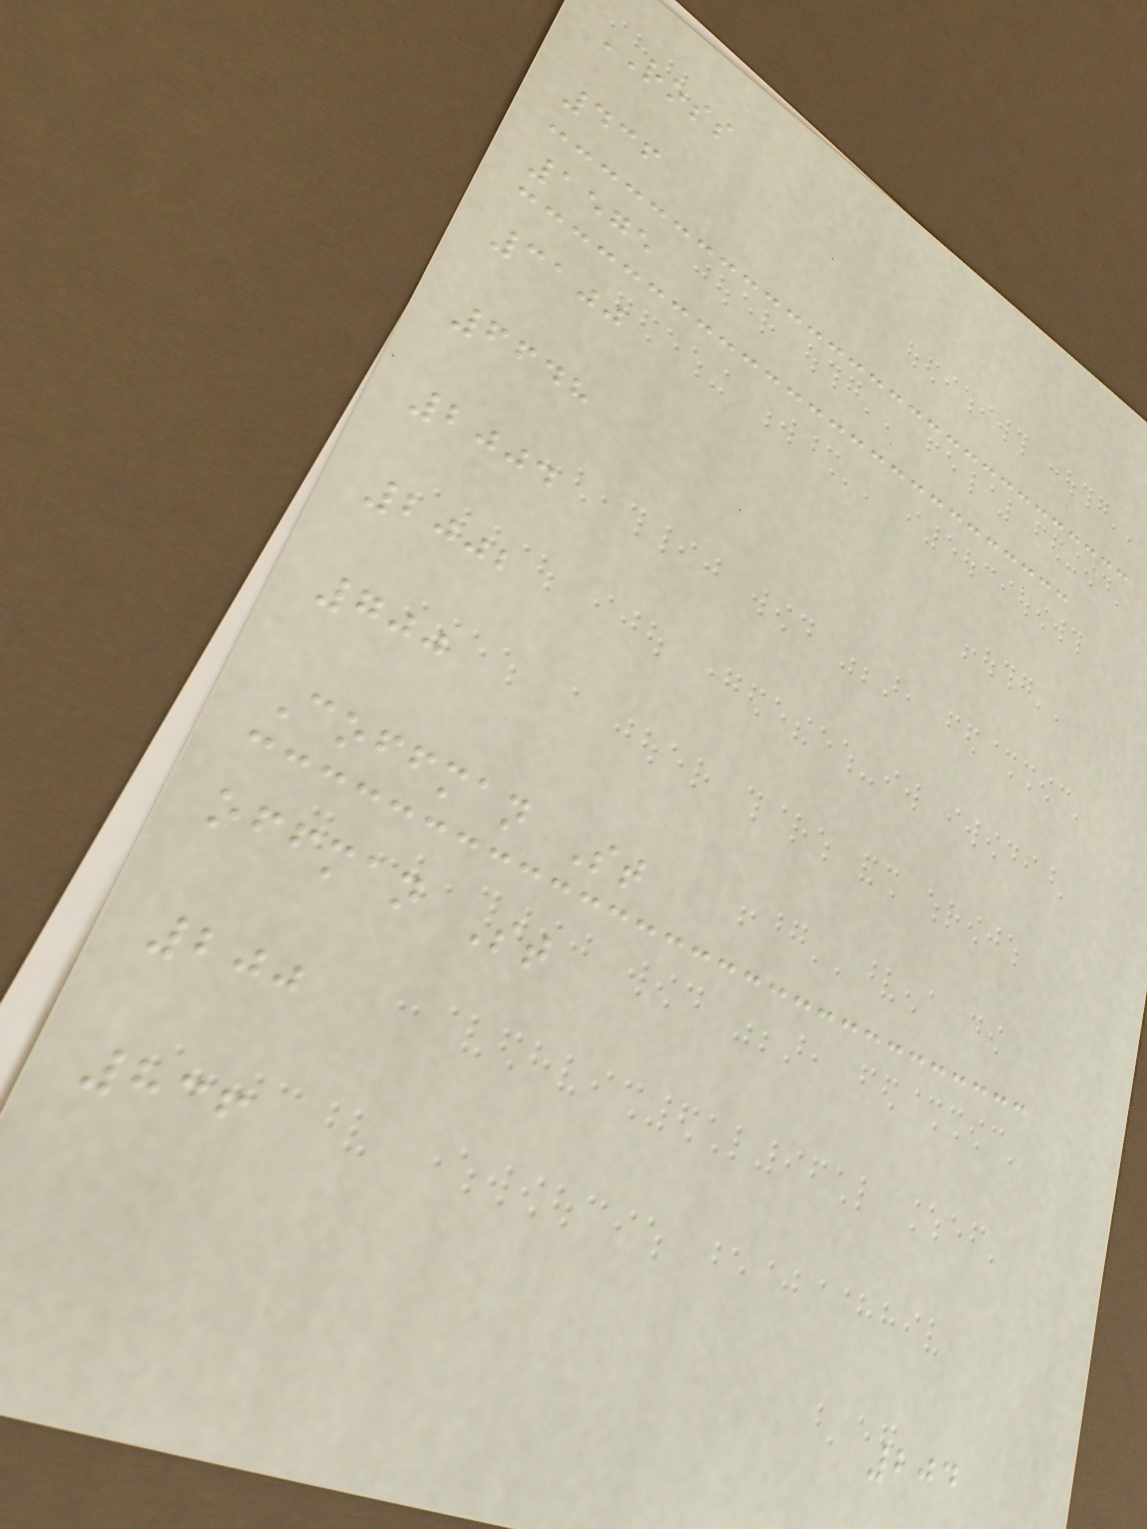ROSS
436
1575
3100
6648
2004
2002
700
Coffman St
offman St
200
836
204
